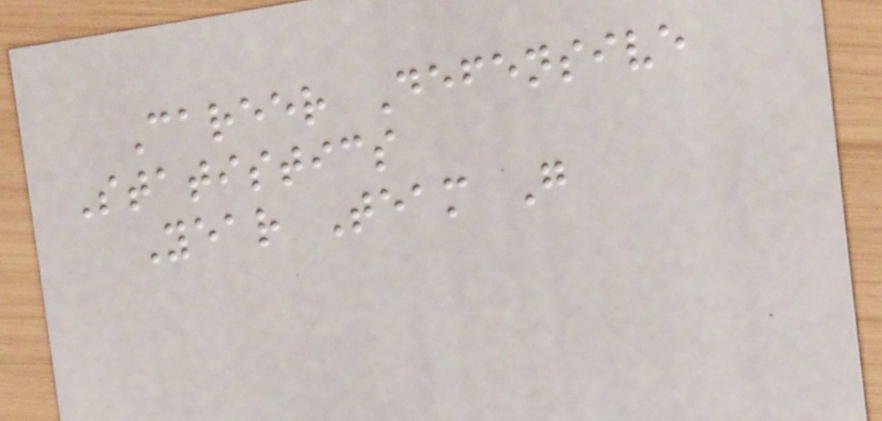Career Defensive
Statistics
Year Team G
